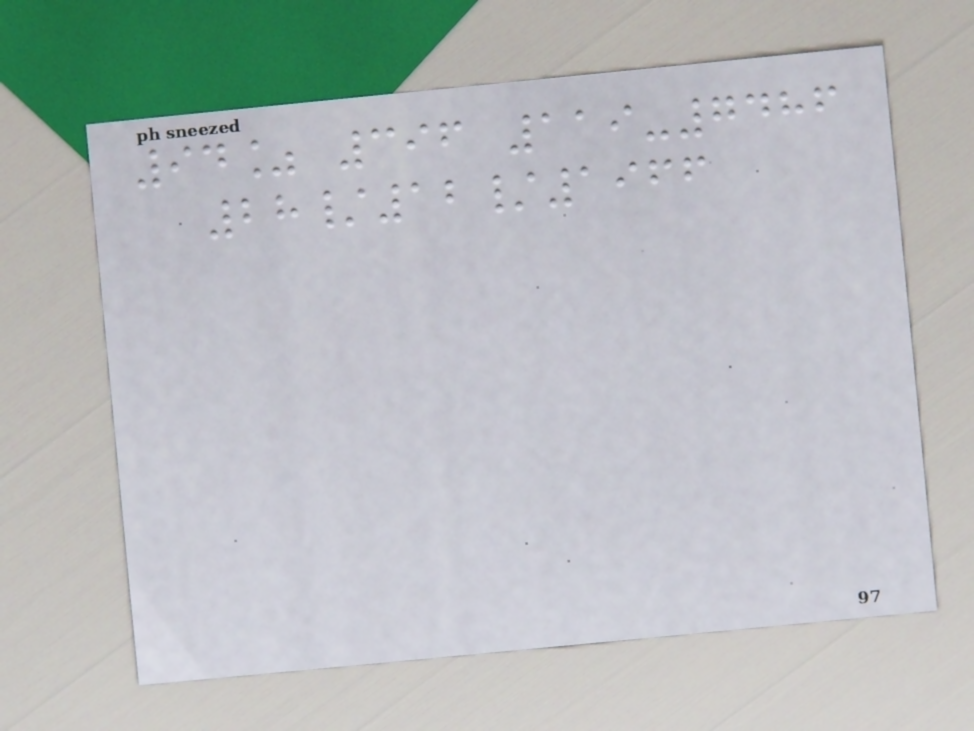94% 396 119-7486
28/12/1966
